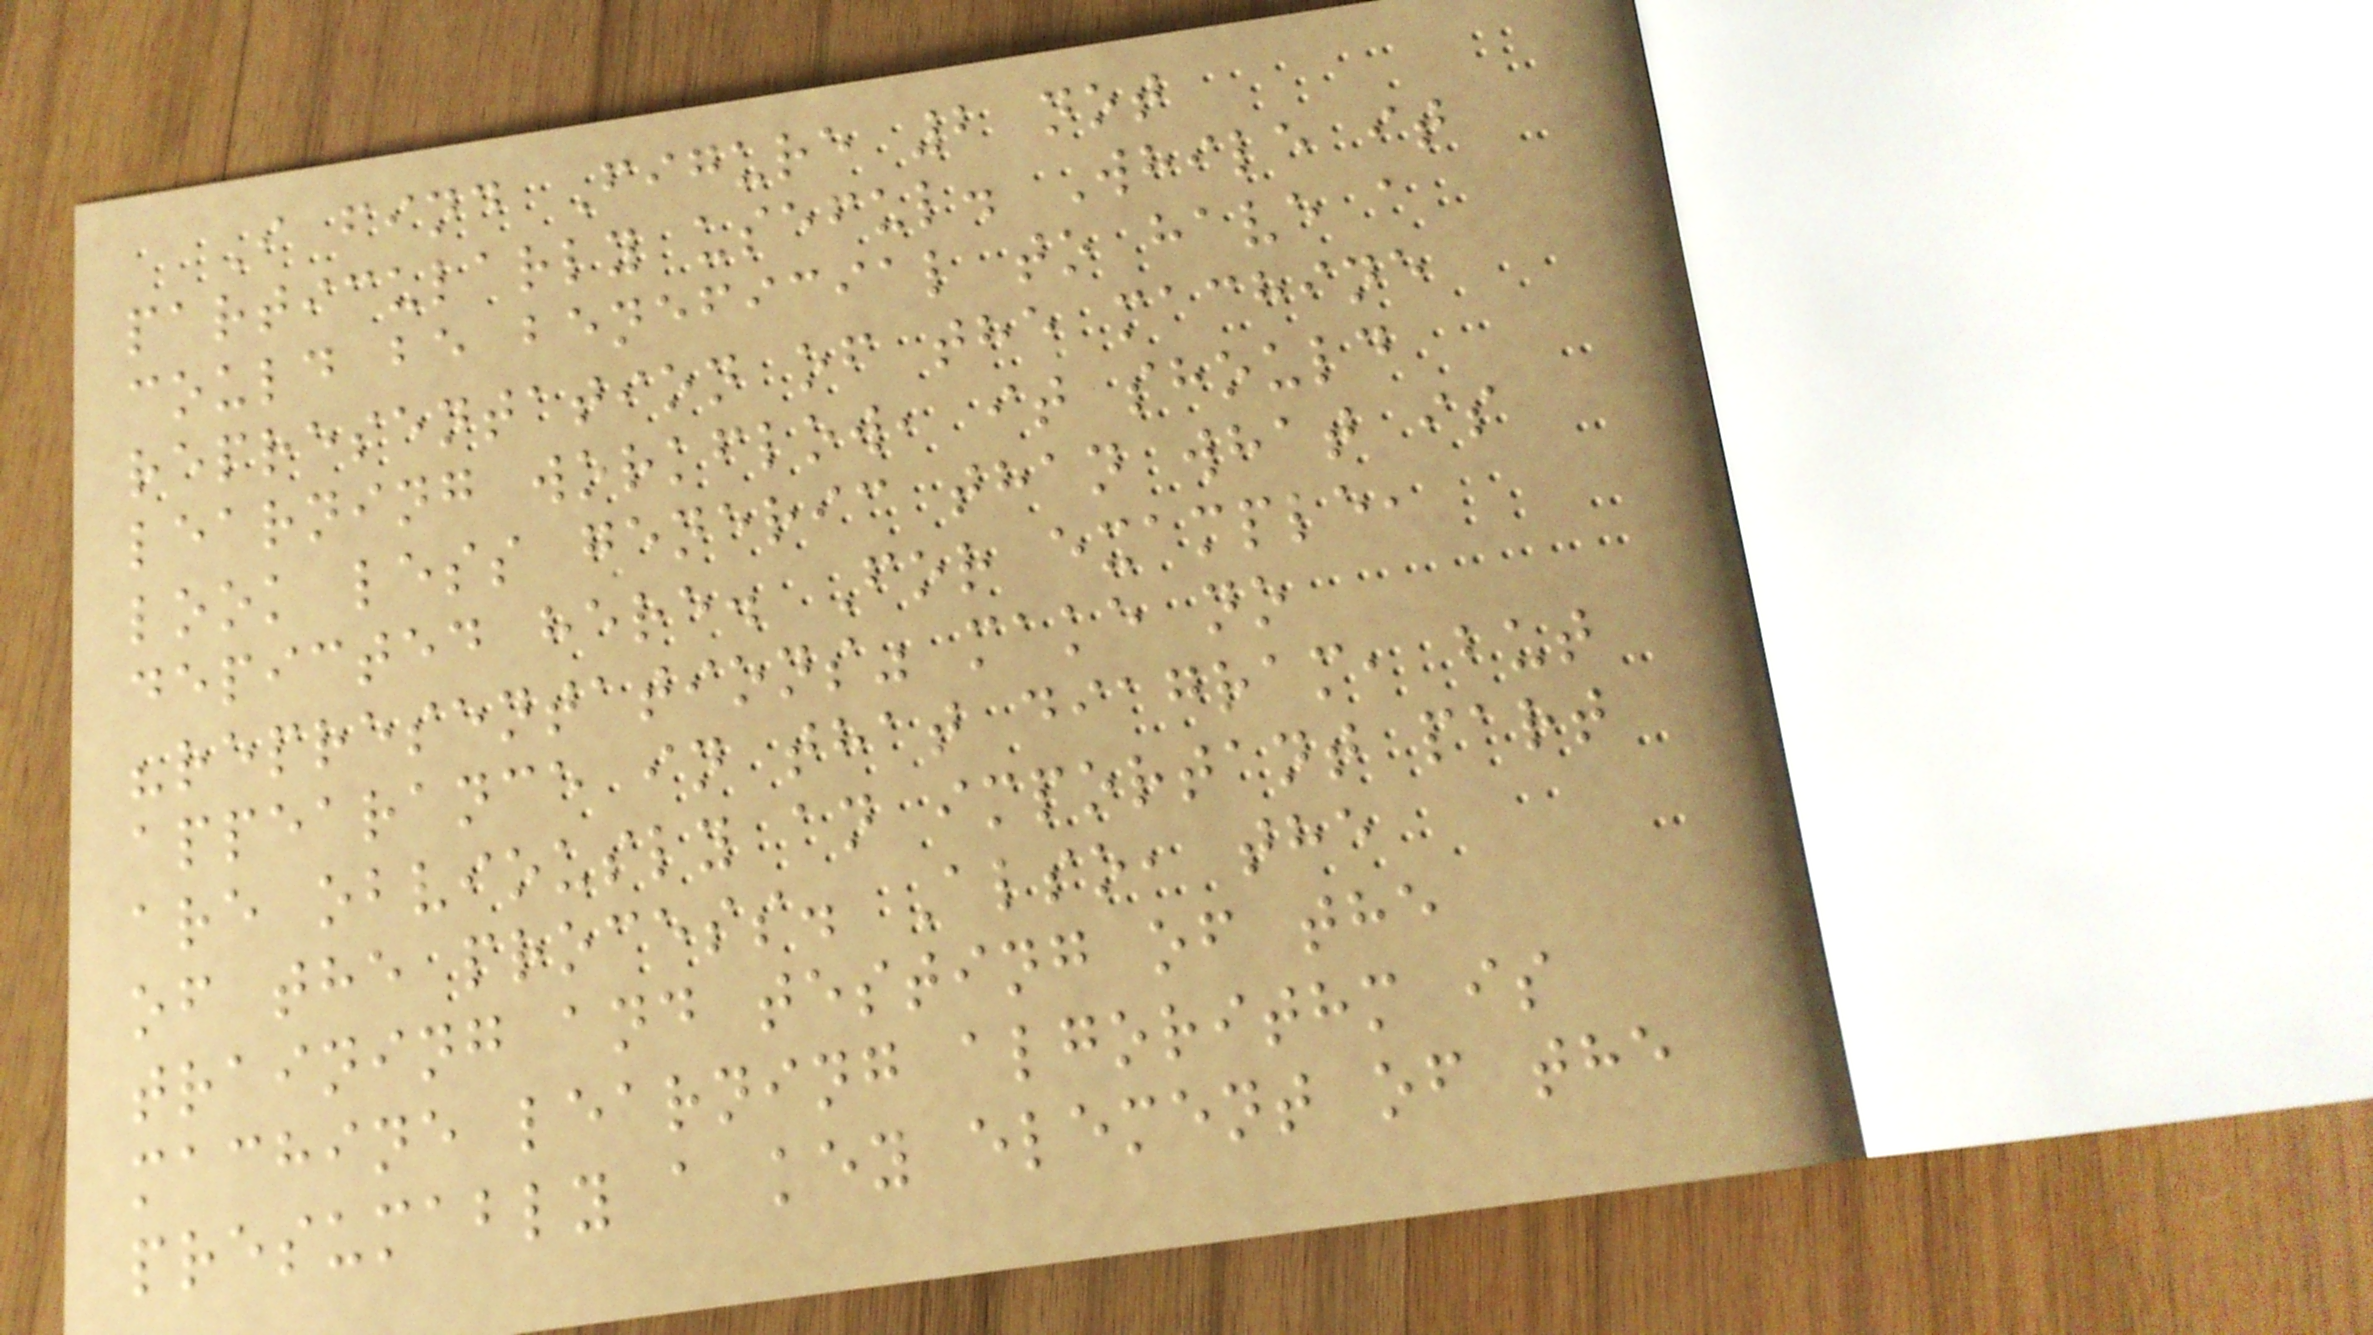I find Figure 2 not
particularly useful. While it
could be beneficial to have a
representation of the machine
learning workflow, it should
look less generic than what is
depicted here. For example,
"representations" make no
appearance in that diagram, but
are obviously an important part
of the process. Also, the
training and testing of the
machine learning algorithm is
presumably a key element of the
